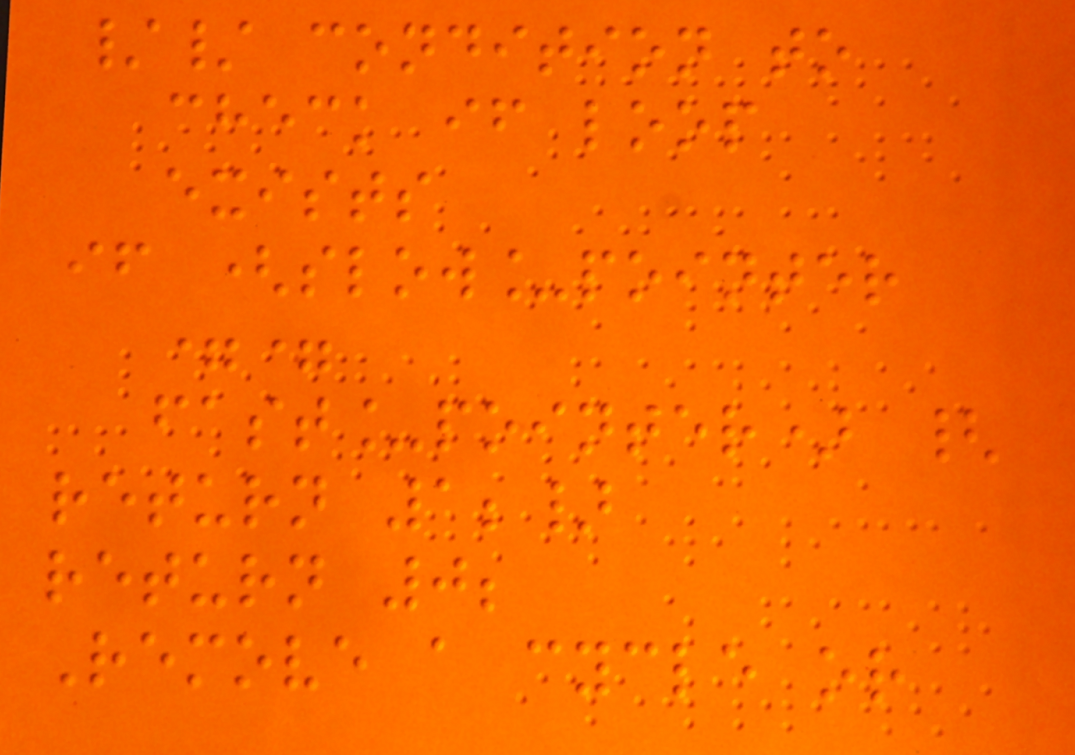// condition to
check if loop
exists
if (slow_pointer
==
fast_pointer) {
return 1;}
return 0;
Remove a cycle or
